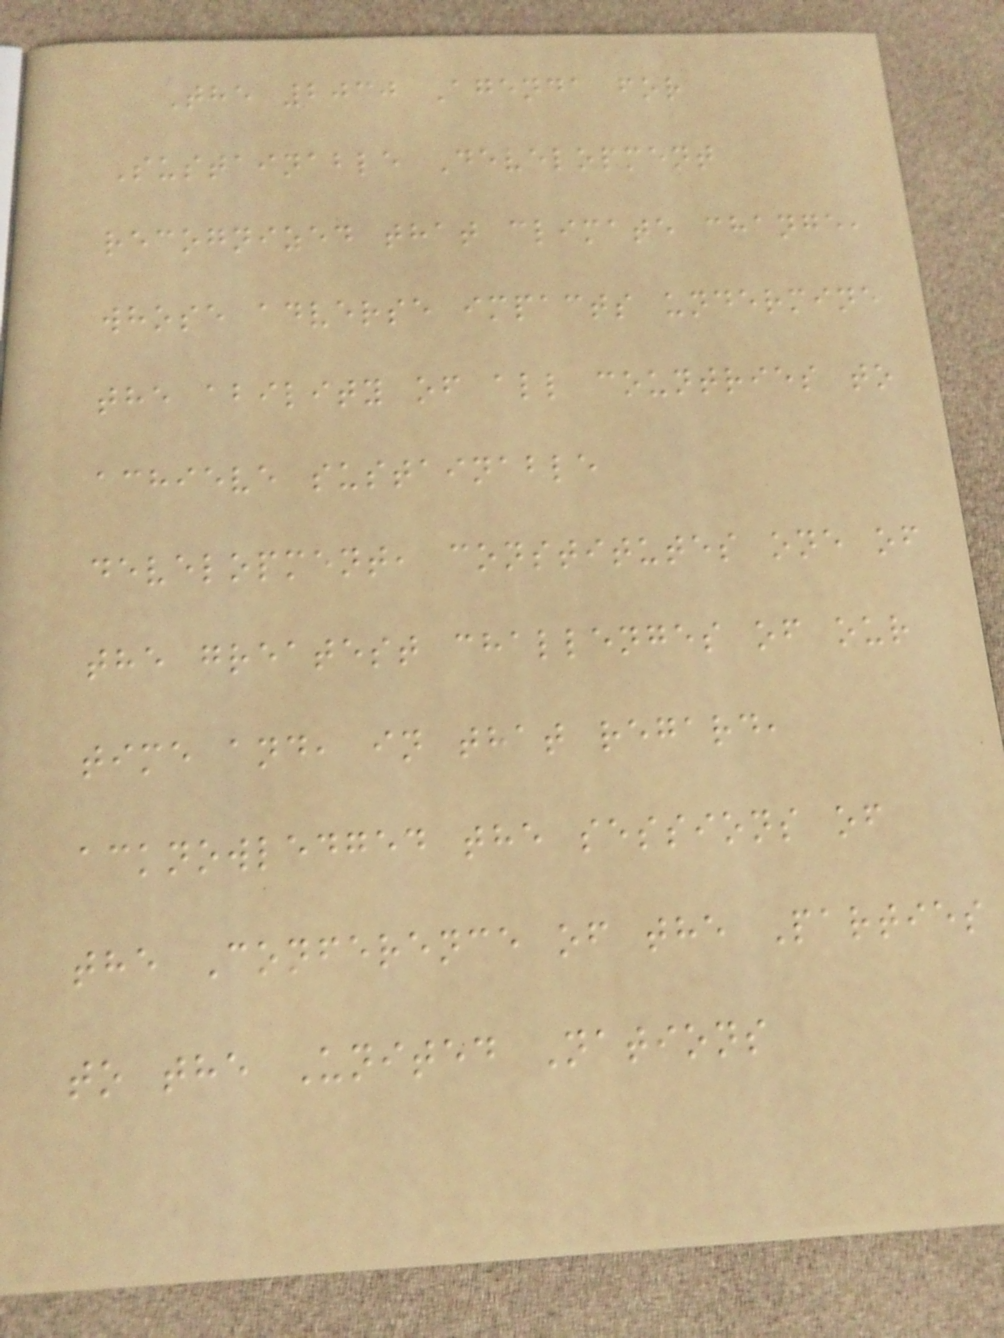The 2030 Agenda for
Sustainable Development
recognized that climate change,
whose adverse impacts undermine
the ability of all countries to
achieve sustainable
development, constitutes one of
the greatest challenges of our
time and, in that regard,
acknowledged the sessions of
the Conference of the Parties
to the United Nations
